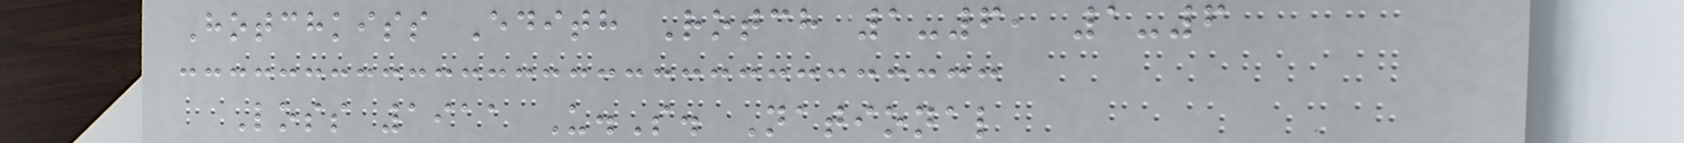Hotchkiss Edith Rotch 1-6, 1-6
Loss 1911 U.S. National
